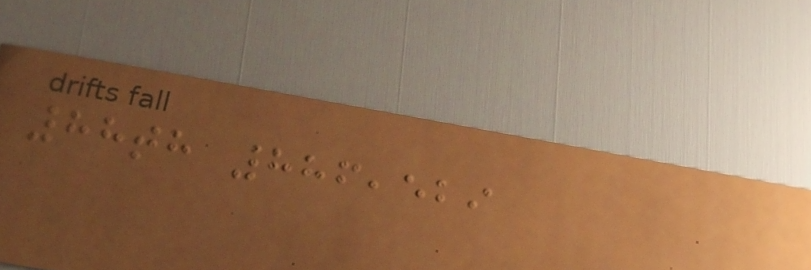88th 886,529
